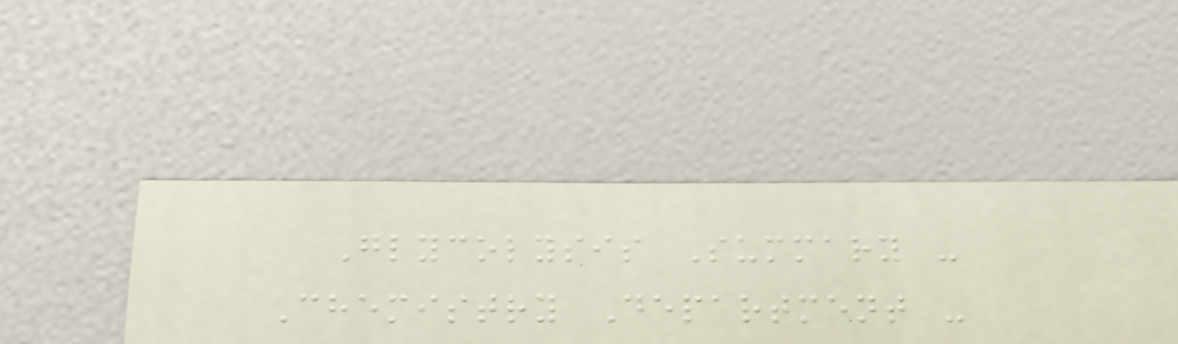Glycolysis Summary -
Chemistry Department -
